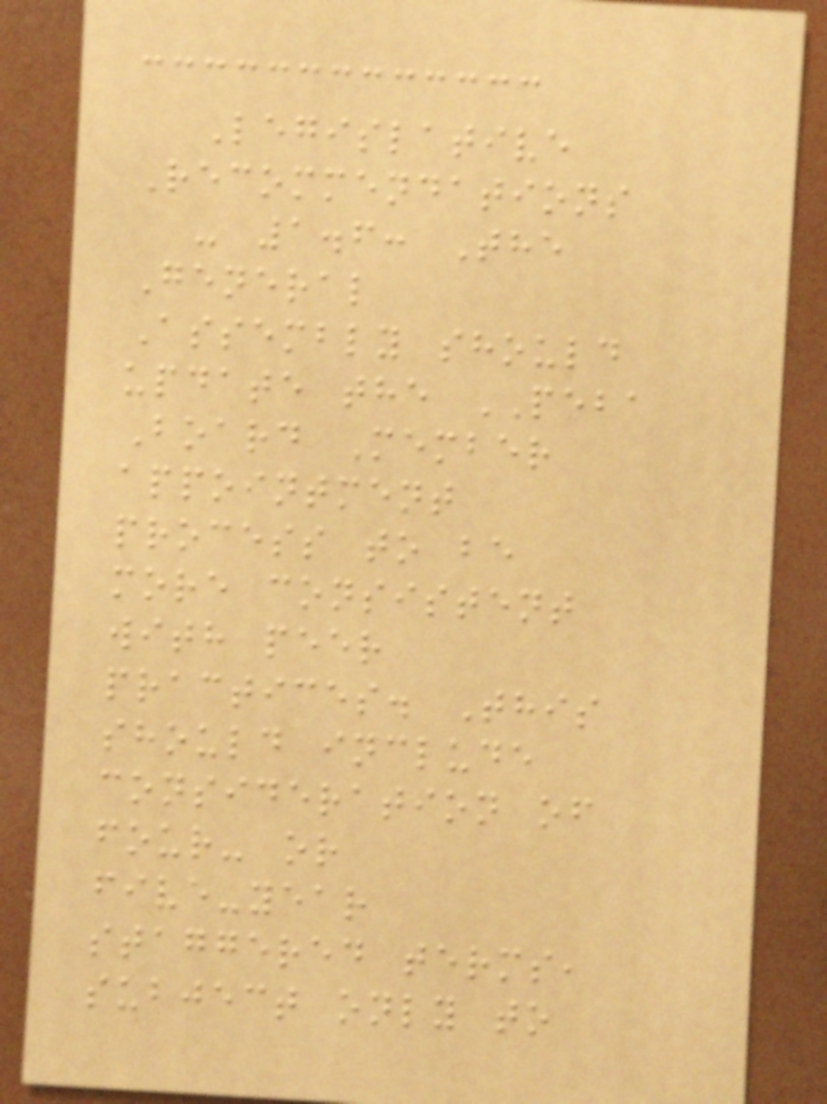Legislative
Recommendations
- 1.6: The
General
Assembly should
update the PEBA
Board Member
appointment
process to be
more consistent
with peer
practices. This
should include
consideration of
four- or
five-year
staggered terms,
subject only to
